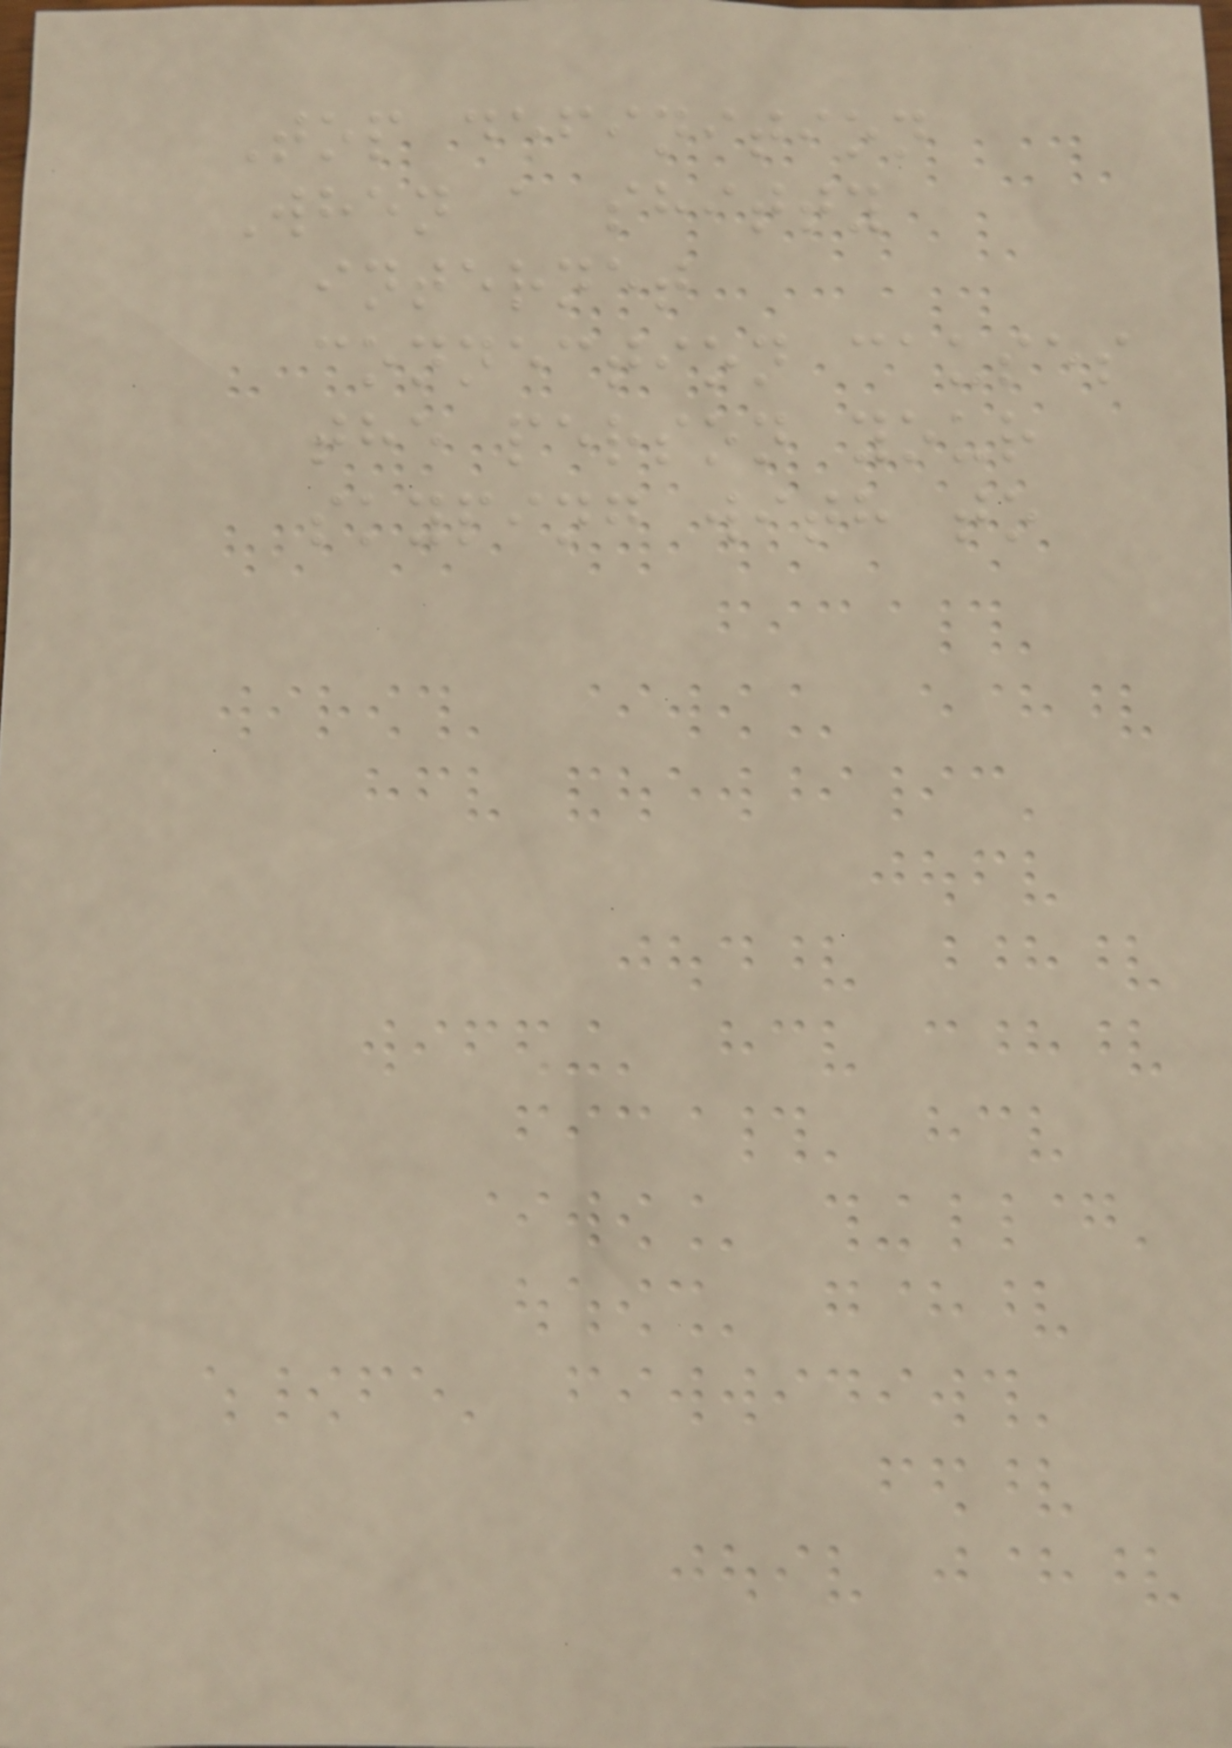Top definition
When a shitty
internet
connection causes
the person your
skyping with to
